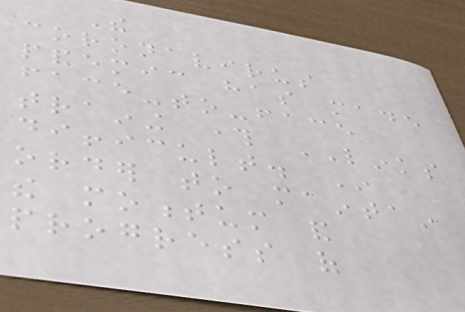The
coronavirus
pandemic has made
face-to-face
training through LINKS
difficult. In
order to maintain
the momentum and
progress of
